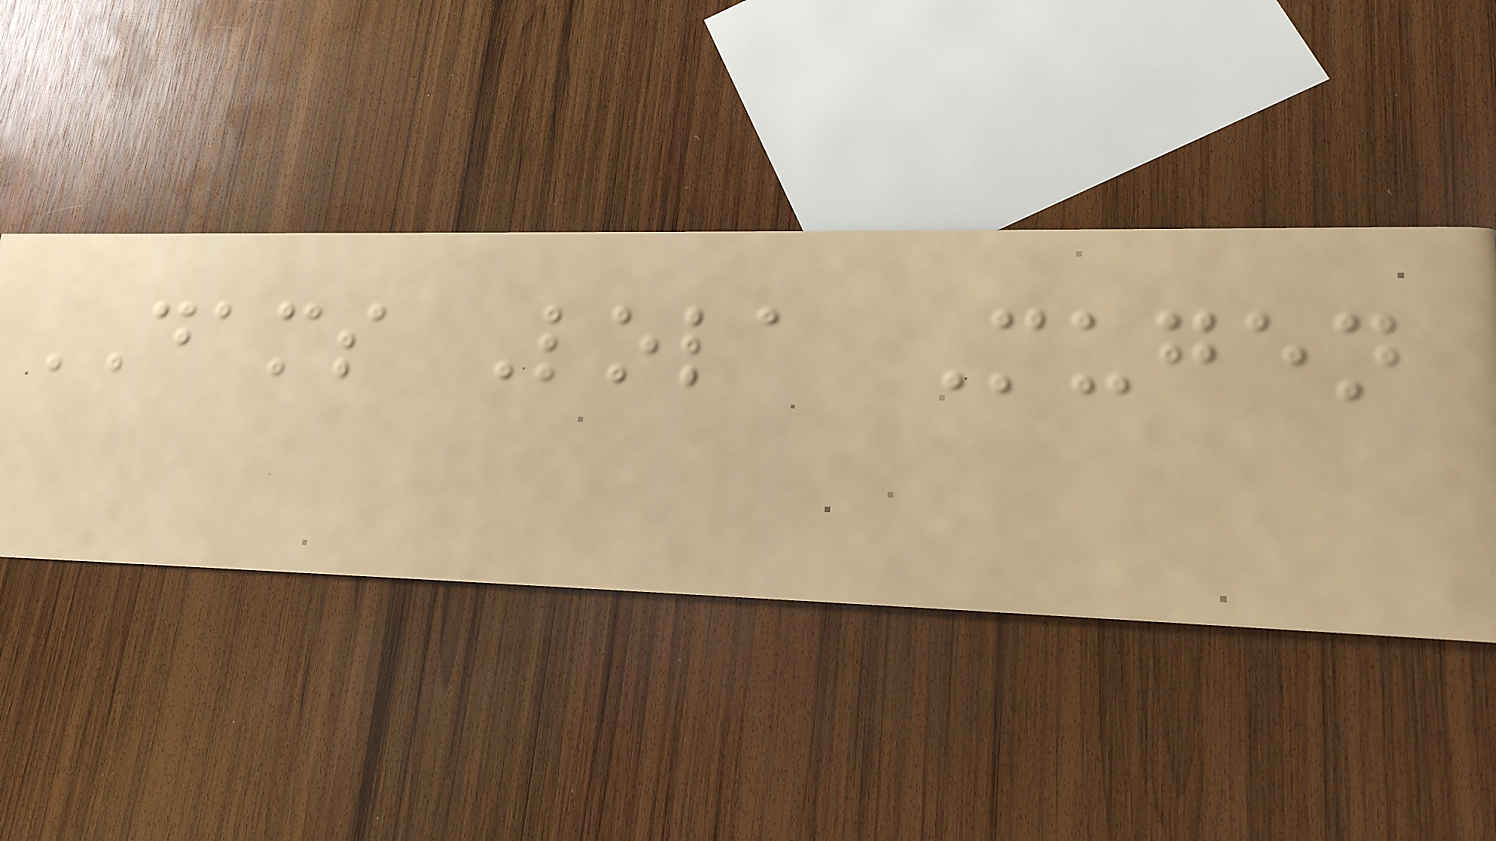DAMS Lola Mugen
